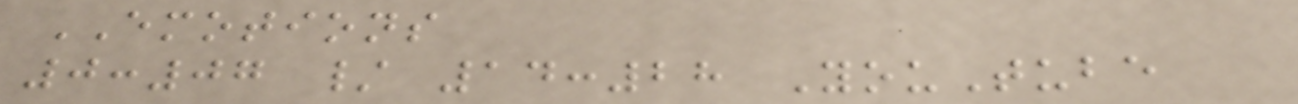EMOTIONS
0:07 / 14:28 YouTube
